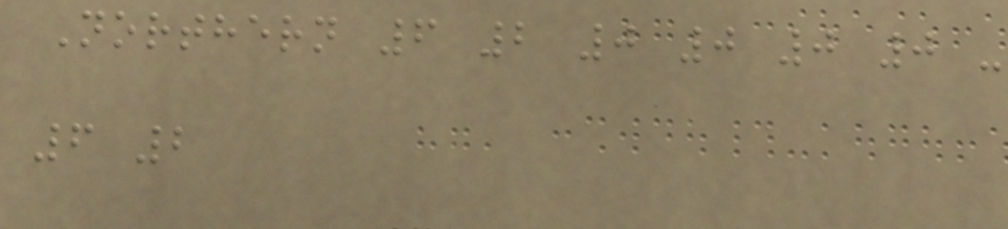Northern 6 2 0 0 0 0 -
6 2
